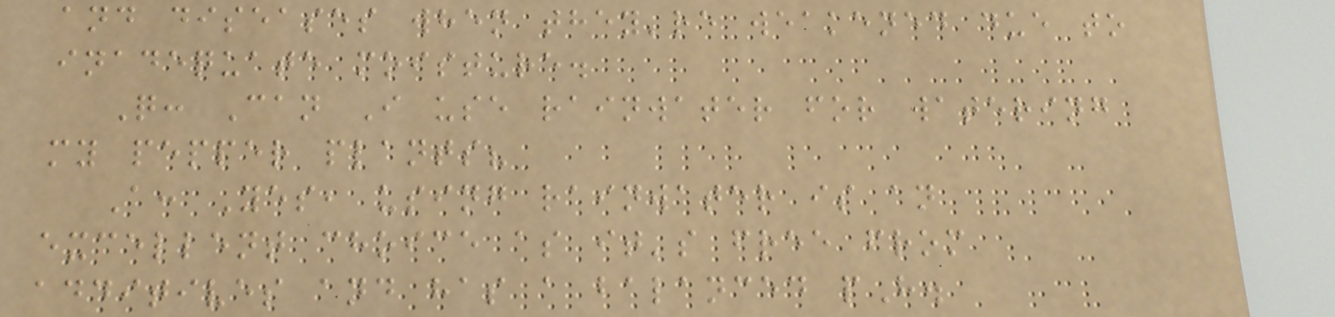and diseases when they're weakened due to
inadequate moisture.
Q: Can I use rainwater for watering
my pepper plants?
A: Yes, using rainwater is an
excellent choice as it's free from
additives and has a balanced pH.
